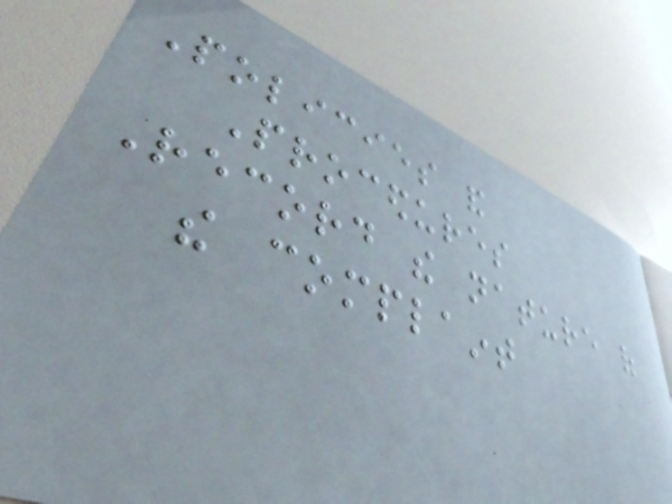Policies and
Procedures
Record the nature of
the complaint
